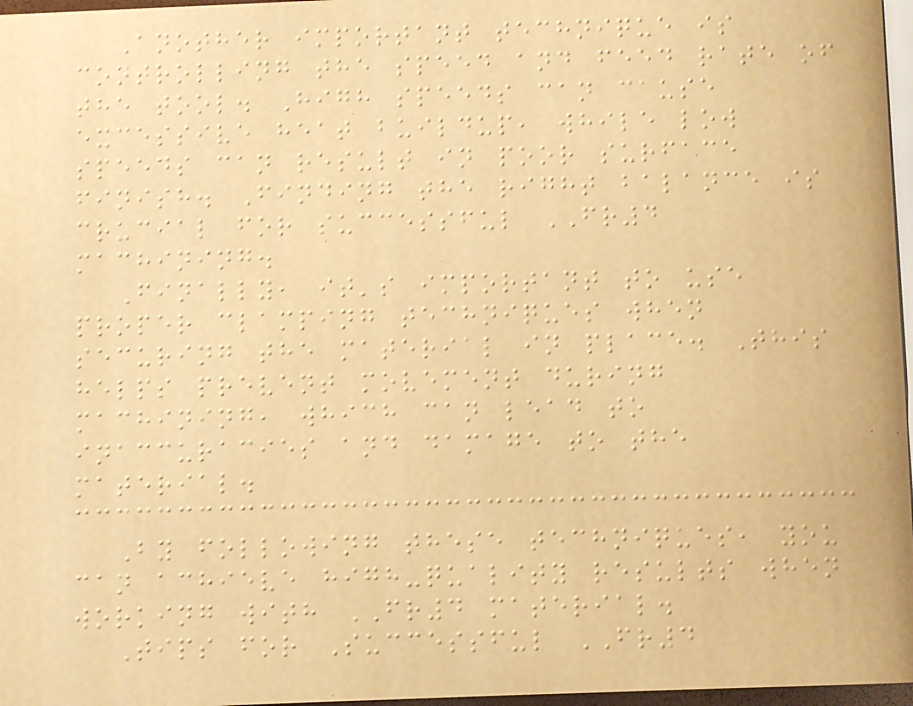Another important technique is
controlling the speed and feed rate of
the tool. High speeds can cause
excessive heat buildup, while low
speeds can result in poor surface
finish. Finding the right balance is
crucial for successful FR4
machining.
Finally, it's important to use
proper clamping techniques when
securing the material in place. This
helps prevent movement during
machining, which can lead to
inaccuracies and damage to the
material.
By following these techniques, you
can achieve high-quality results when
working with FR4 material.
Tips for Successful FR4
